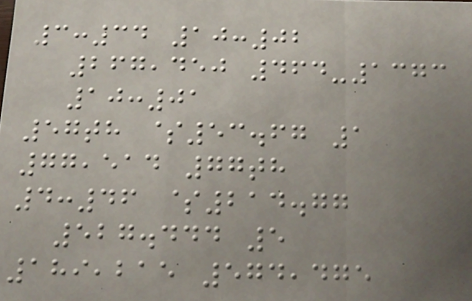3:34 10:02
267,450 464-1373
10:01
57th $53.67 1
77,514 77th
4:46 $214.77
527.444 5
189,215 574,475
